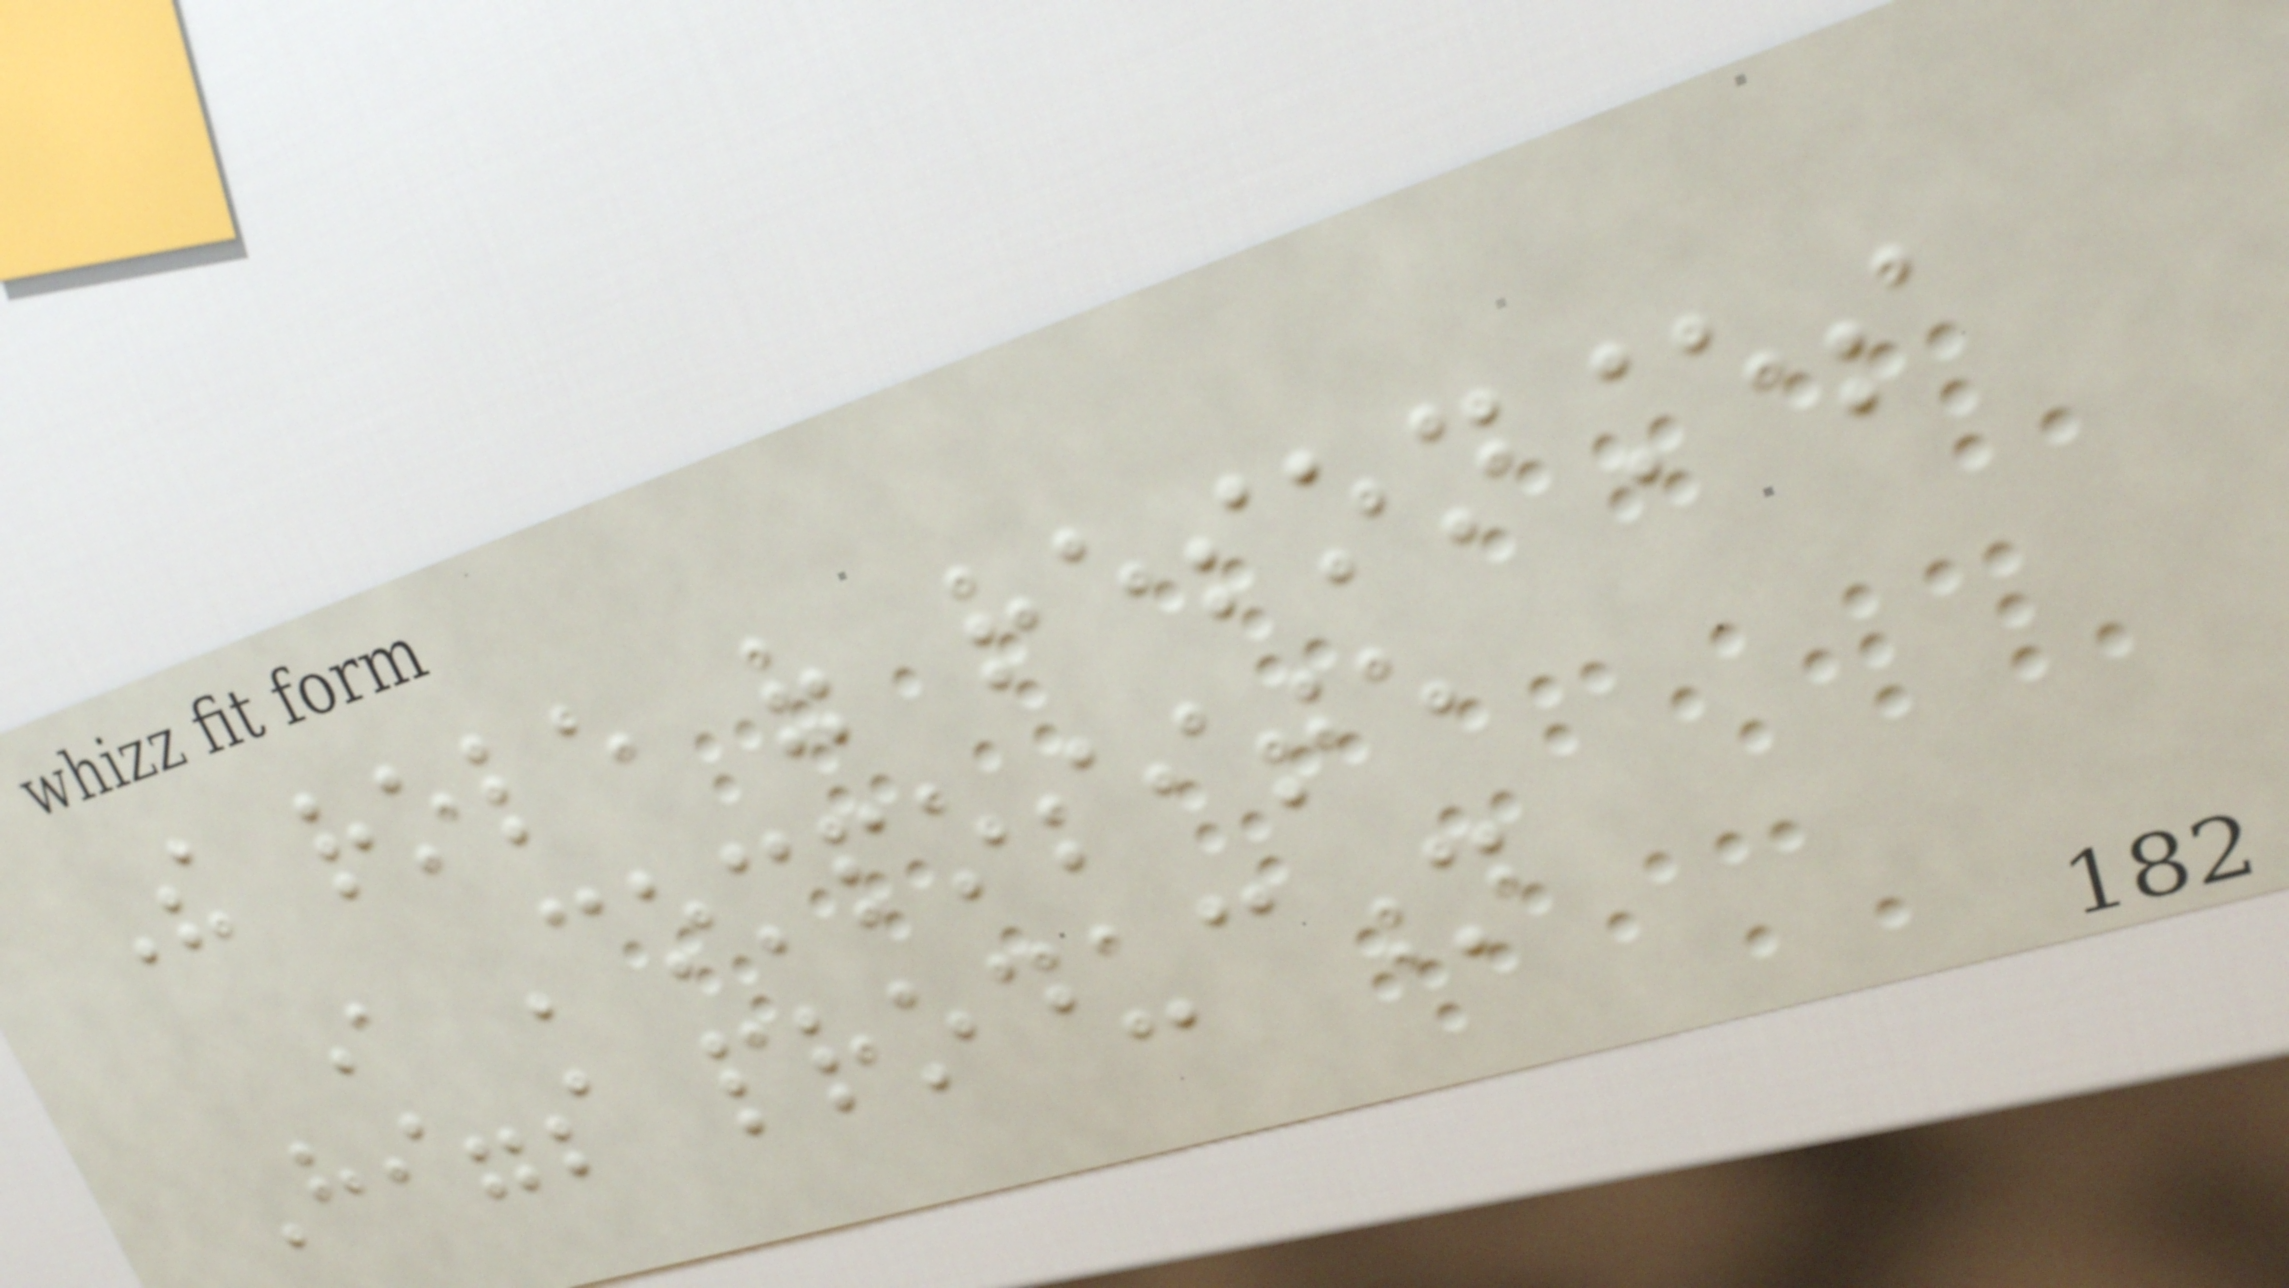The role of resonances
in Composite
Higgs production
